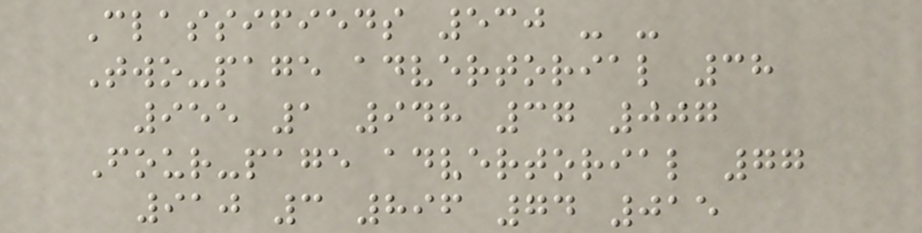Classifieds 530 - -
Two-page advertorial 38
955 1 948 37 007
Four-page advertorial 77
910 3 896 74 015
